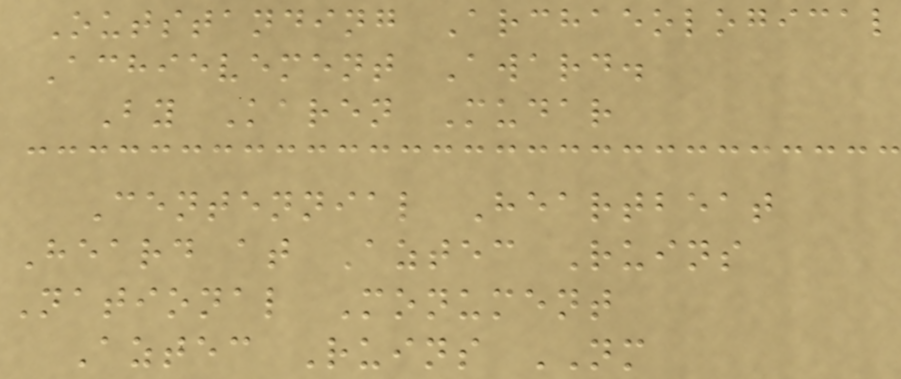Outstanding Archaeological
Achievement Award.
By Karen Mudar
Centennial Heartbeat
Heard at Aztec Ruins
National Monument
Aztec Ruins NM
